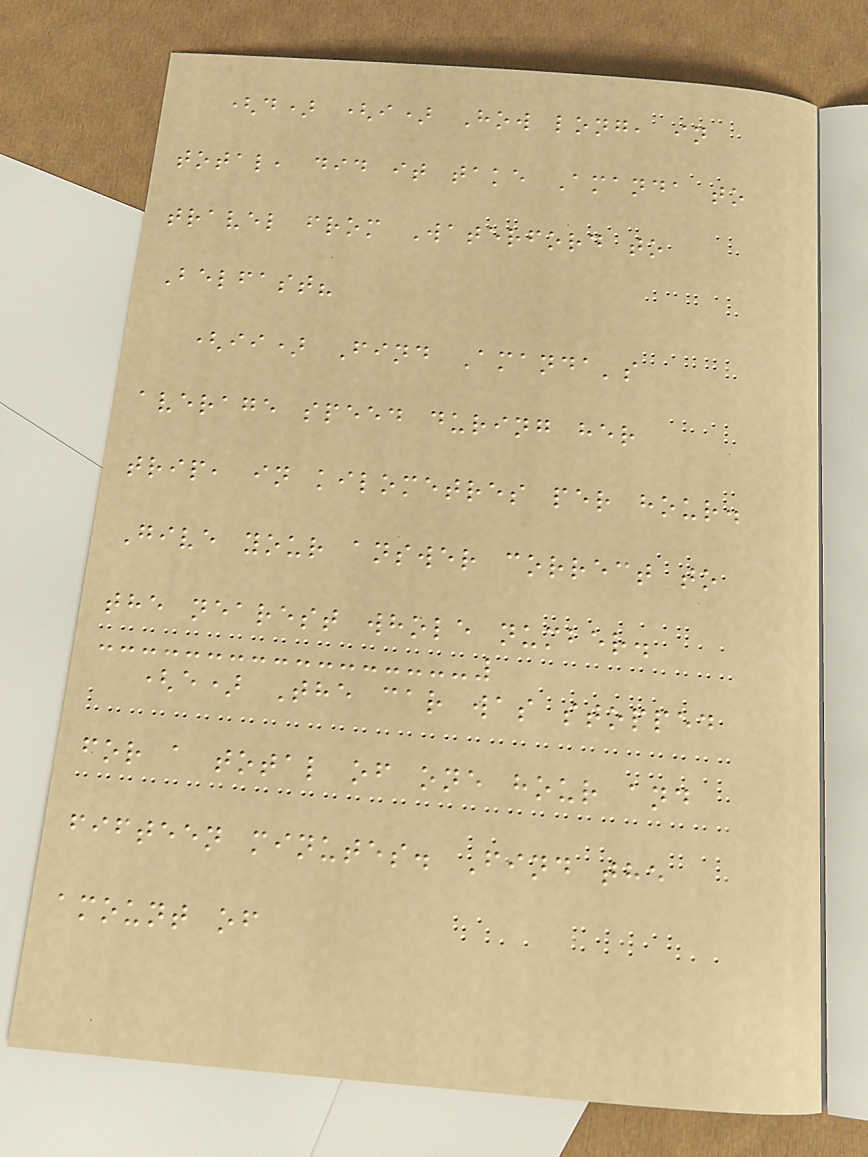(d) (i) How long, in
total, did it take Amanda to
travel from Waterford to
Belfast?
(ii) Find Amanda's
average speed during her
trip, in kilometres per hour.
Give your answer correct to
the nearest whole number.
(e) The car was stopped
for a total of one hour and
fifteen minutes. Find the
amount of
